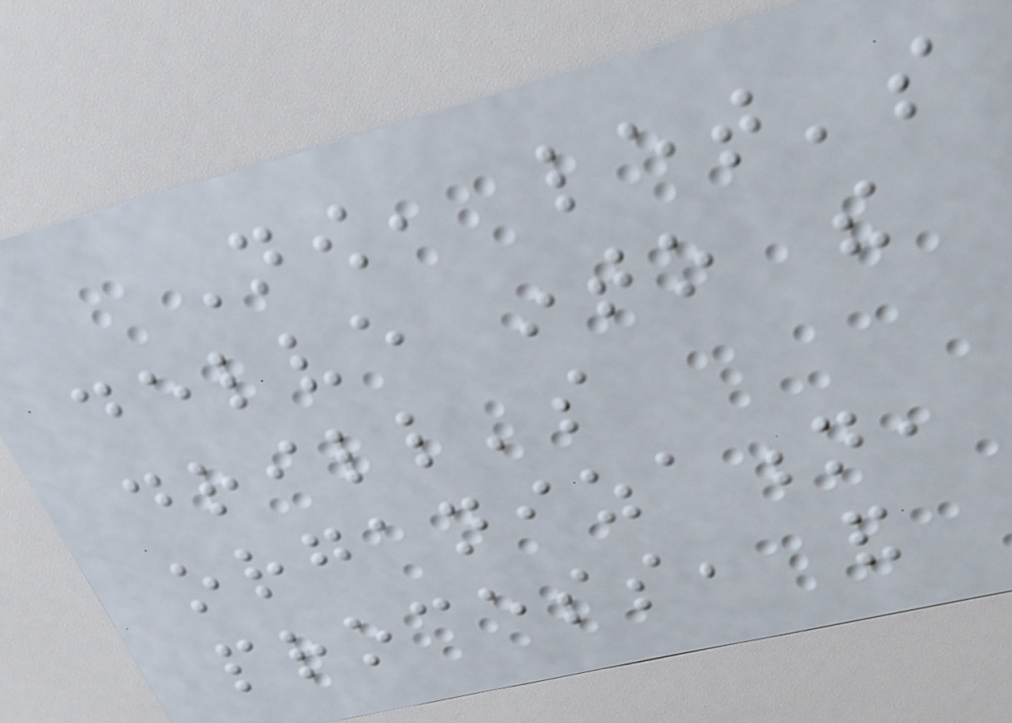Now, let's
delve into the
drill's
organization,
process, and
